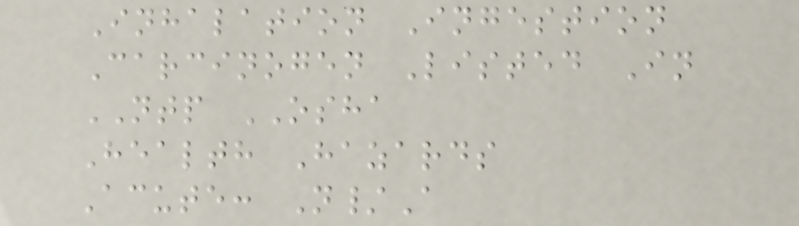Inhalation Ingestion
Carcinogen Listed In
NTP OSHA
Health Hazards
Acute: N/A
